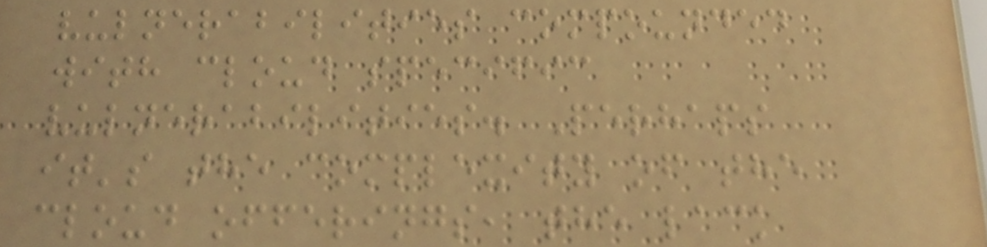vulnerabilities compounded
with cloud specific
vulnerabilities. Perhaps
it's the complexity of the
cloud offerings, the lack
